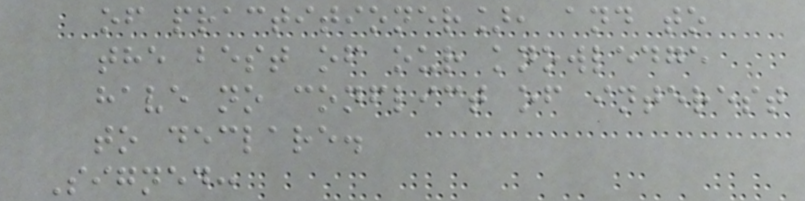of practitioner], and to
the best of our knowledge
have no conflict of interest
to declare.
Signed:
